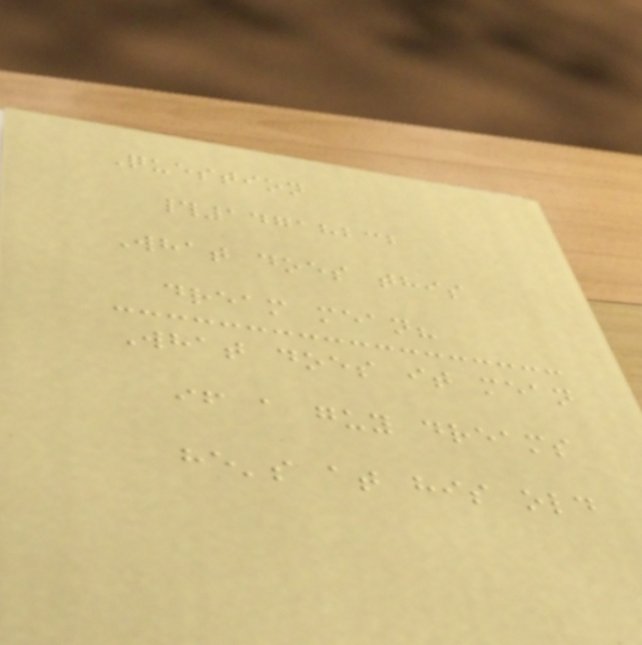Question
#14718232
What does this
dream mean?
What does it mean
if a guy dreams
he's at his old
